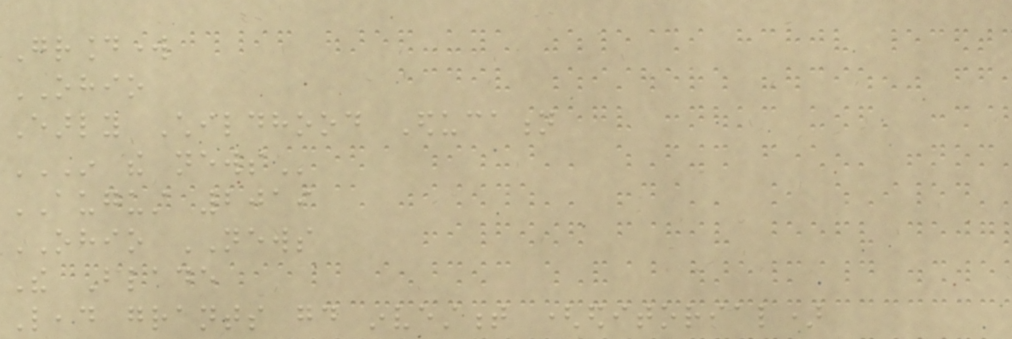Groundwork
OHIO
Early Childhood Education
IN THE NEWS
AUGUST 2019
OHIO NEWS
The Blade
Lead grants good investment (editorial)
